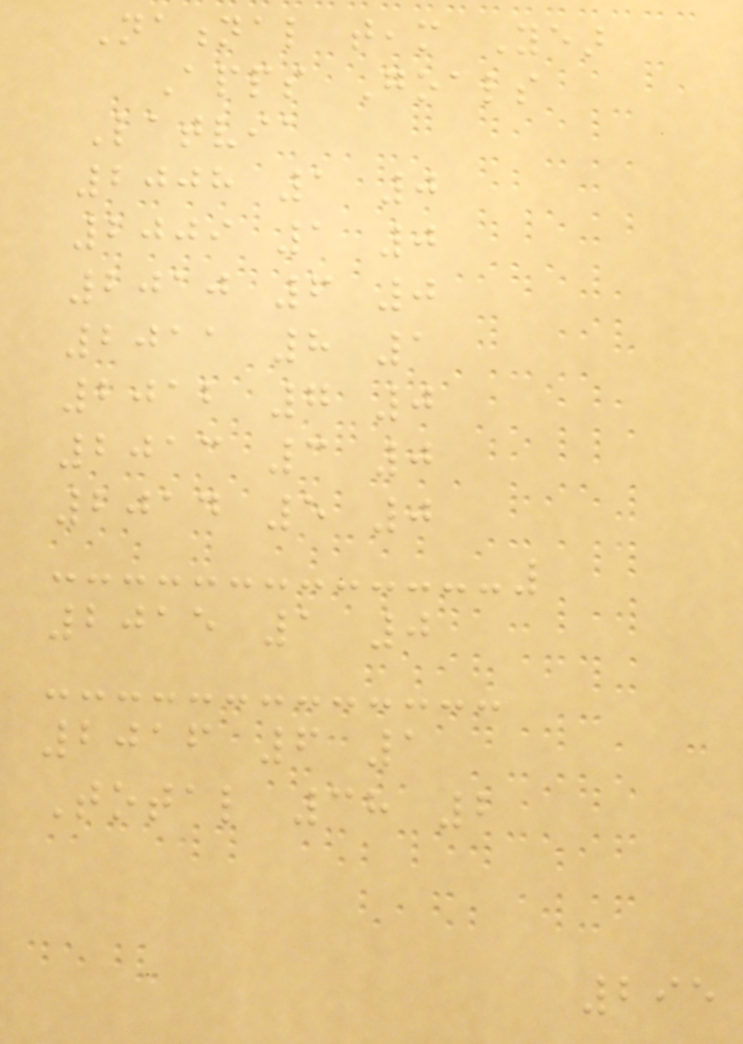National team Year
Apps Goals
Latvia
2008 1 0
2009 1 0
2010 6 0
2011 8 1
2012 7 0
2013 3 0
2014 5 0
2015 1 0
2016 6 1
Total 38 2
295
